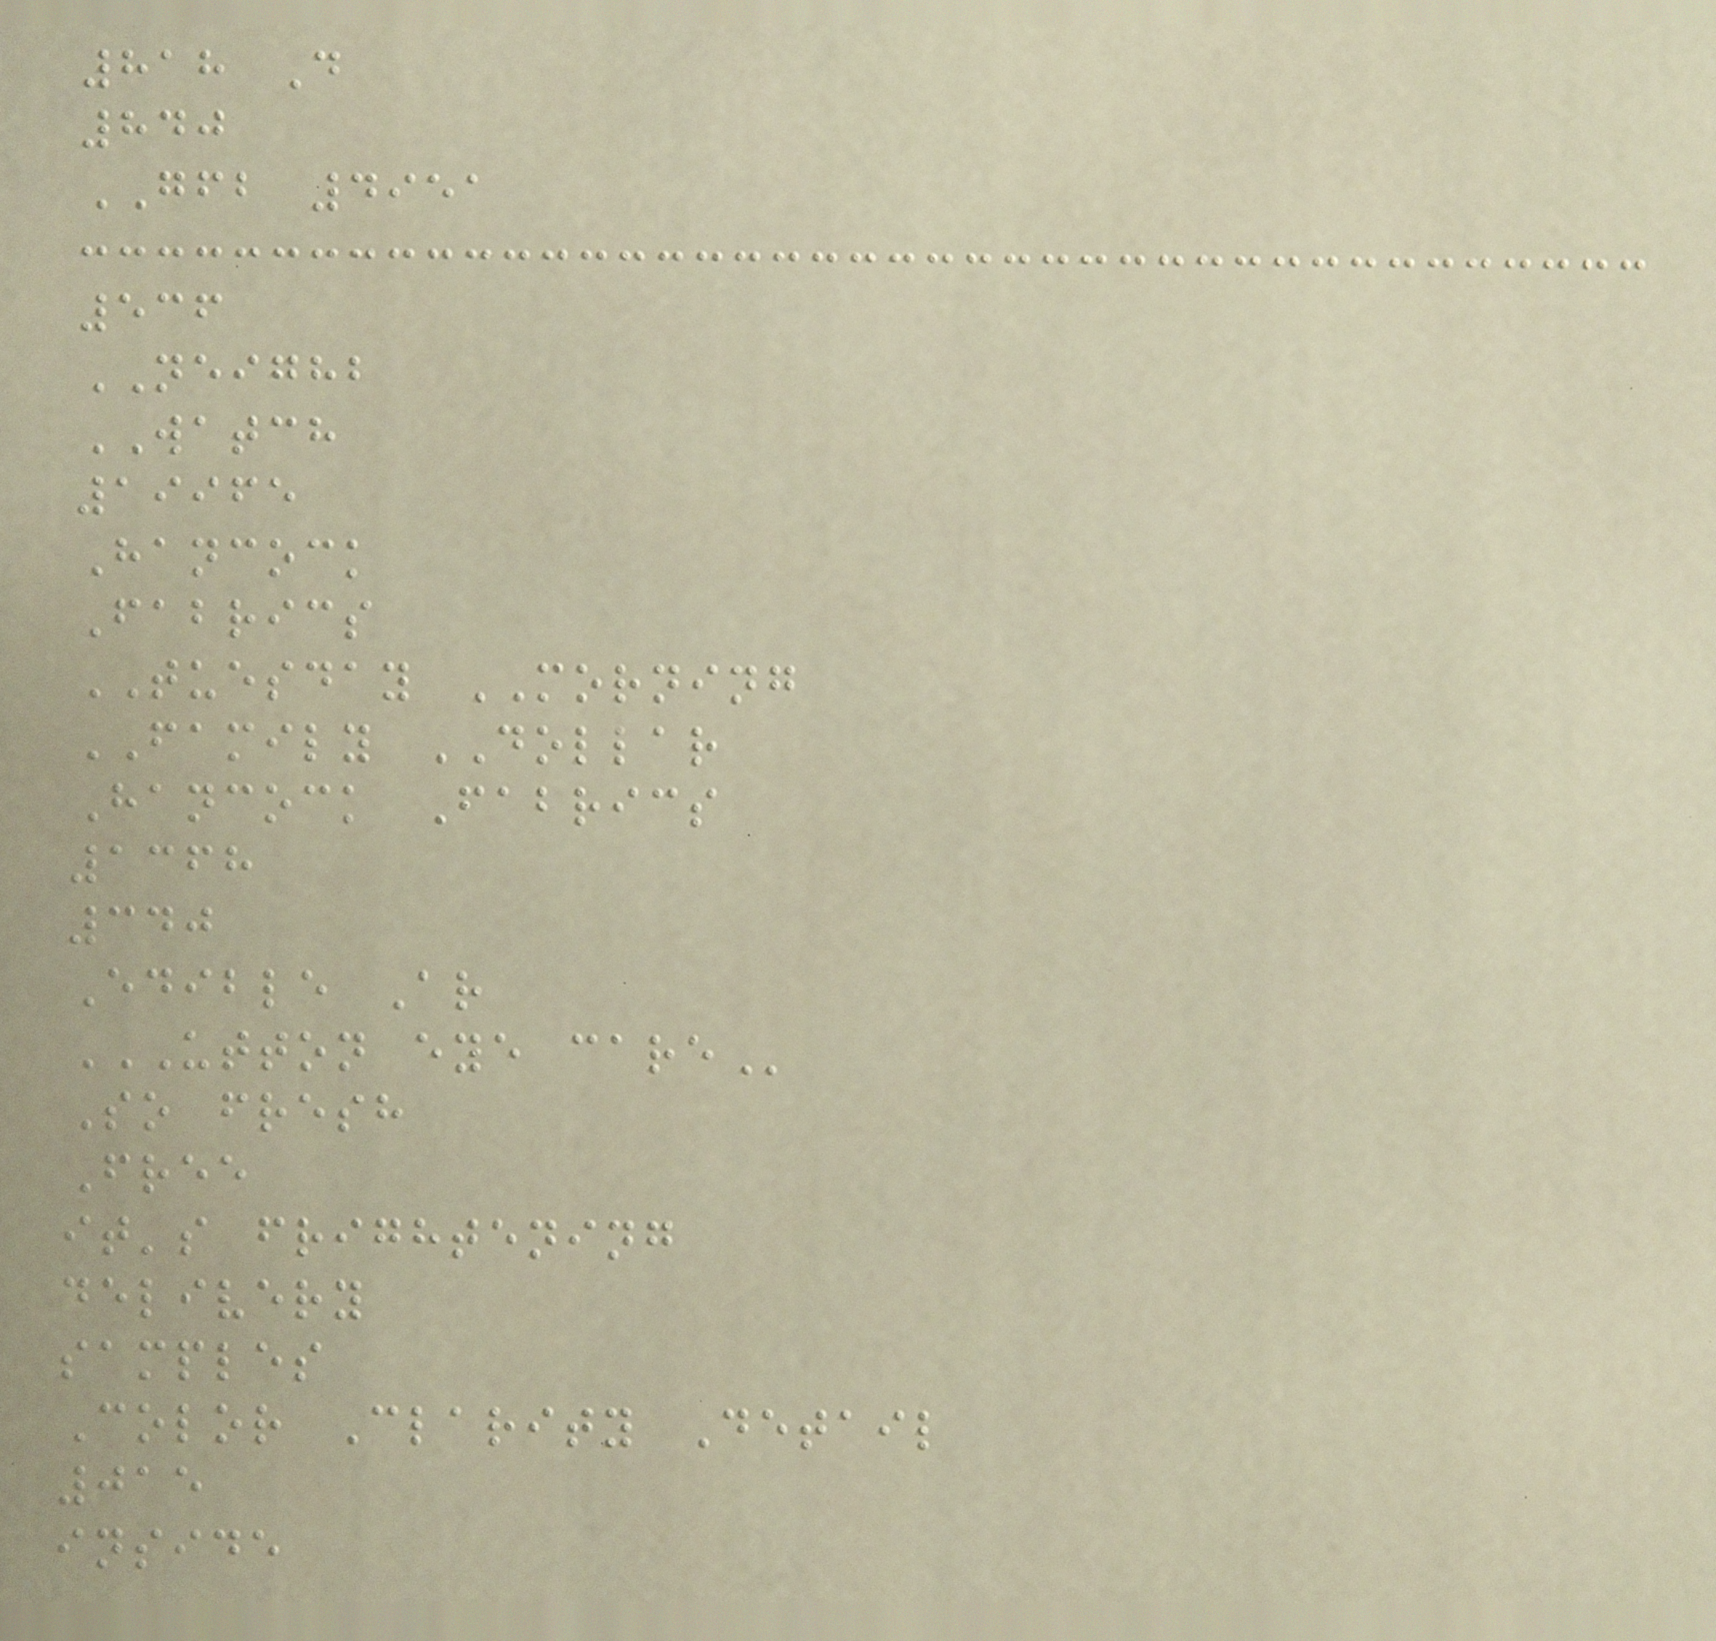818 D
840
GFB 4951
536
NEIGHB
WATCH
19965
Hancock
Fabrics
TUESDAY MORNING
FAMILY DOLLAR
Hancock Fabrics
1368
340
Edible Ar
UTTON EYE CARE
So fresh
Free
it's frightening
delivery
samples
Color Clarity Detail
015
inside
